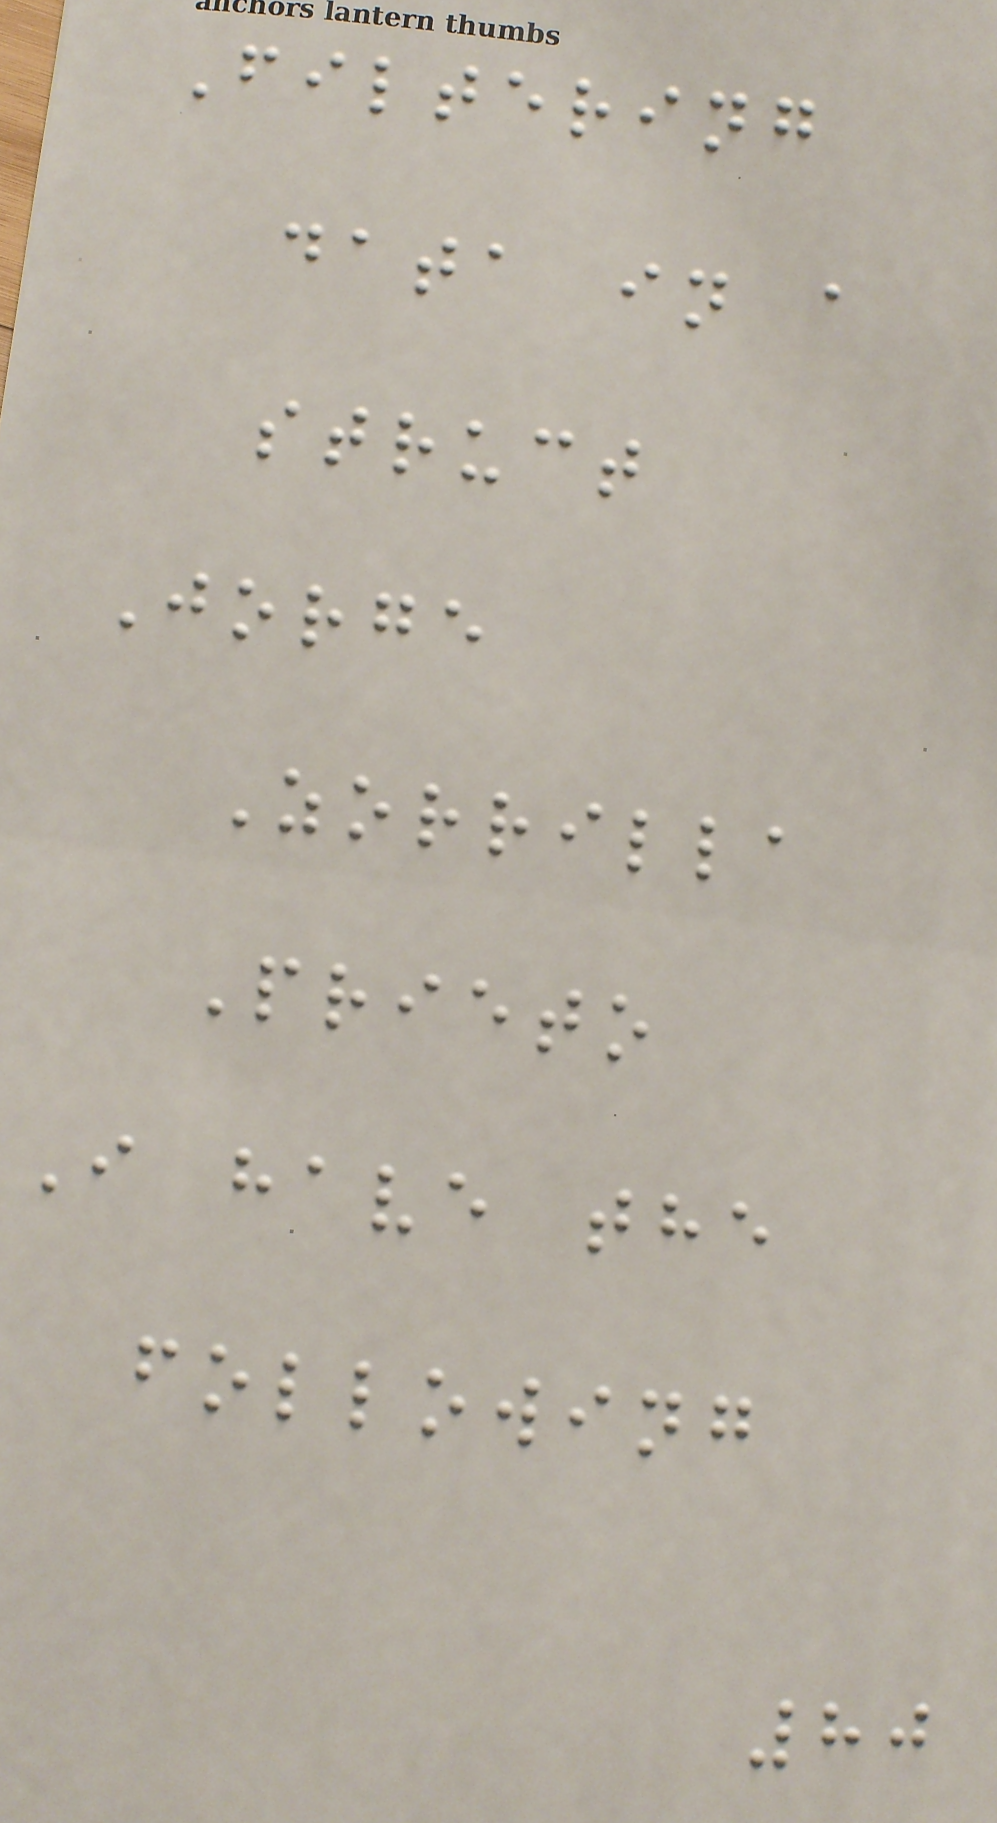Filtering
data in a
struct
Jorge
Zorrilla
Prieto
I have the
following
80
